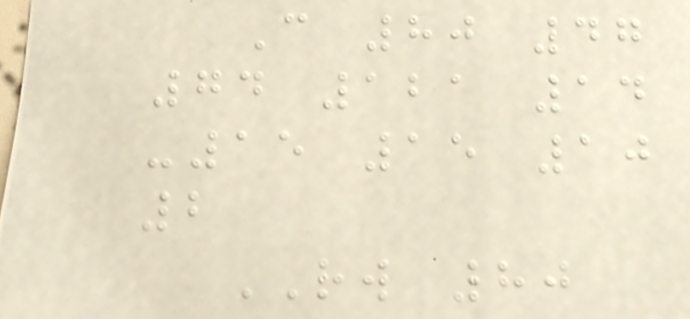C 80 47
74 121 14
-15 15 10
2
RW 80
